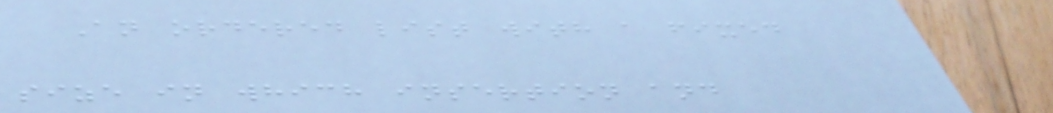An ordered list with a fixed
size in which insertion and
